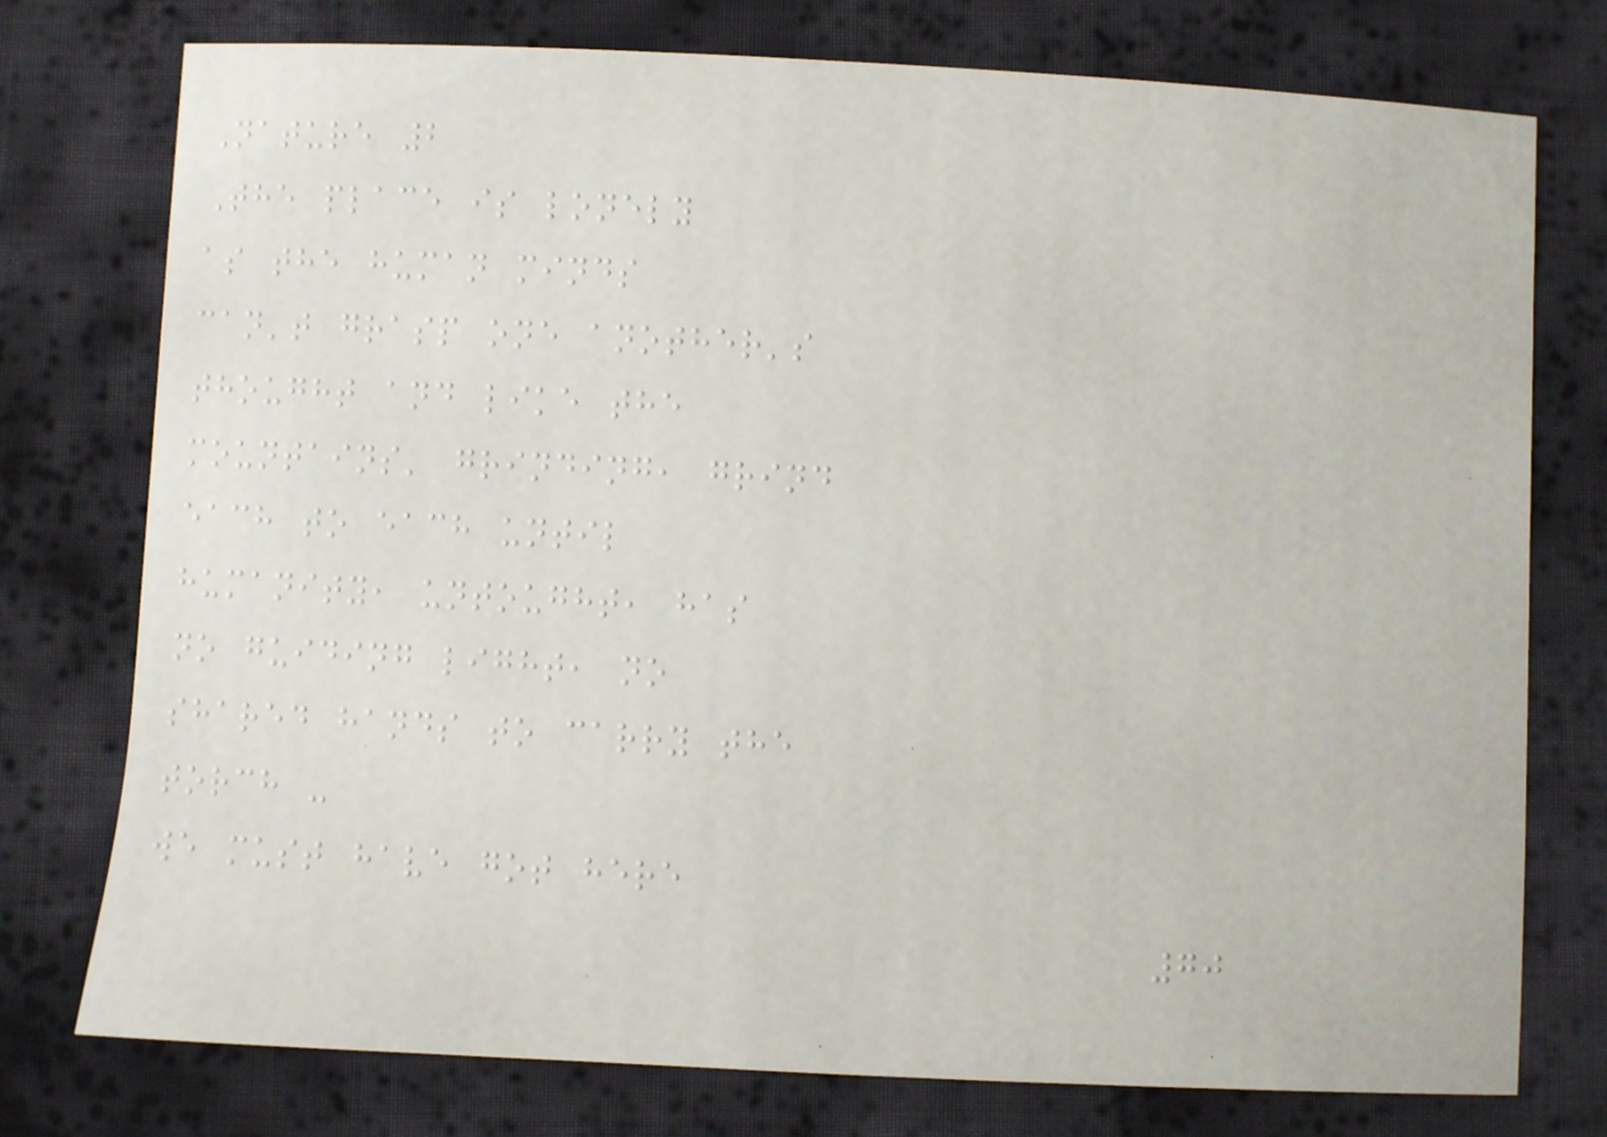Nature 2
The place is lonely
as the human minds
can't grasp one another's
thought and like the
mountains' grinding, grind
each to each until
humanity, untought, has
no guiding light, no
shared hands to carry the
torch -
we must have got here
70
